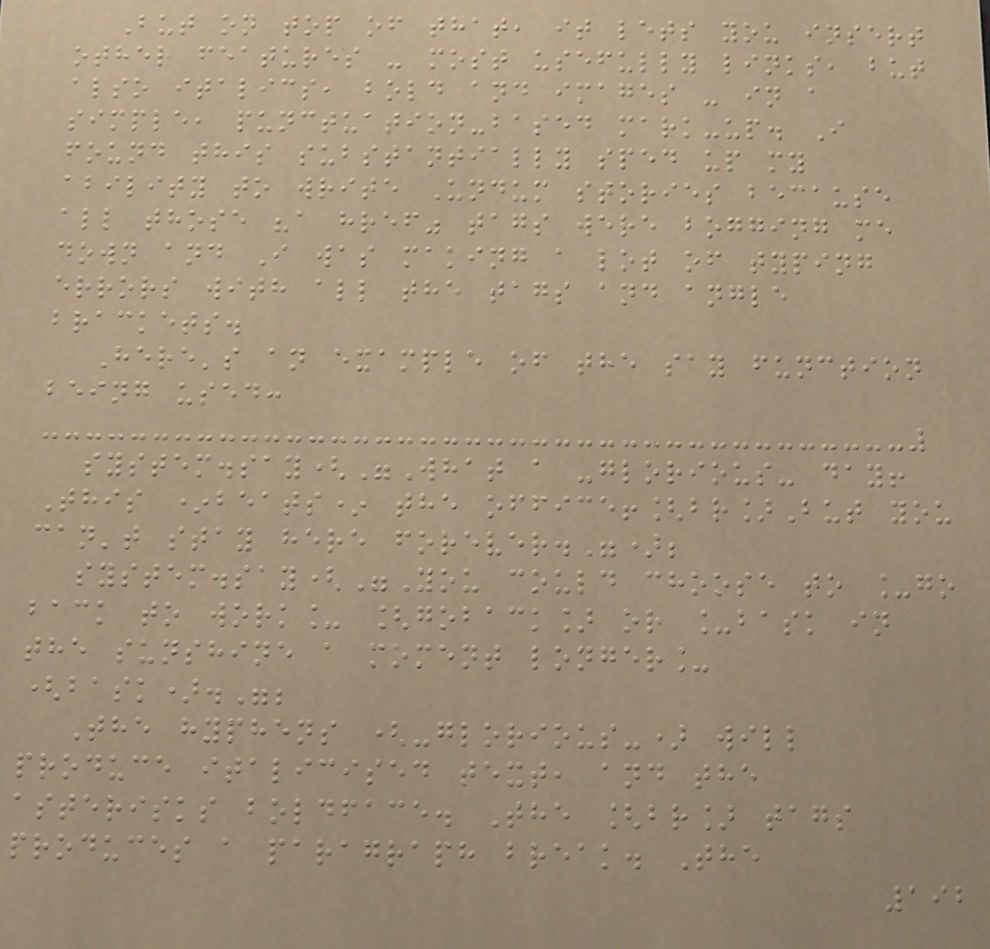But on top of that, it lets you insert
other features - most usefully links, but
also italics, bold and images - in a
simple, punctuation-based mark-up. I
found this substantially sped up my
ability to write Undum stories because
all those "a href" tags were bogging me
down and I was making a lot of typing
errors with all the tags and angle
brackets.
Here's an example of the say function
being used:
system.say("What a -glorious- day!
This *beats* the office![br]But you
can't stay here forever.");
system.say("You could choose to _go
back to work_ [goback] or _bask in
the sunshine a moment longer_
(bask).";
The hyphens (-glorious-) will
produce italicised text, and the
asterisks boldface. The [br] tags
produces a paragraph break. The
192
